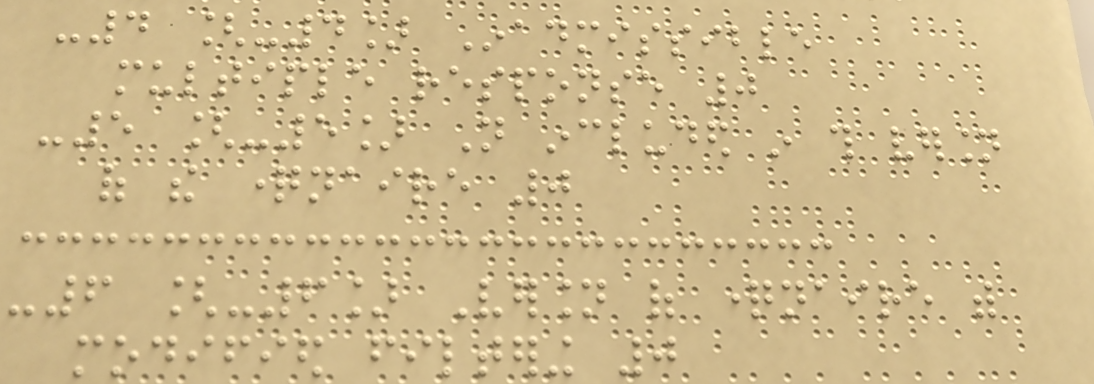-4 [-4] Inadmissible
multiple response 0
-5 [-5] Not included in this version
of the questionnaire 0
-6 [-6] Version of questionnaire with
modified filtering 0
